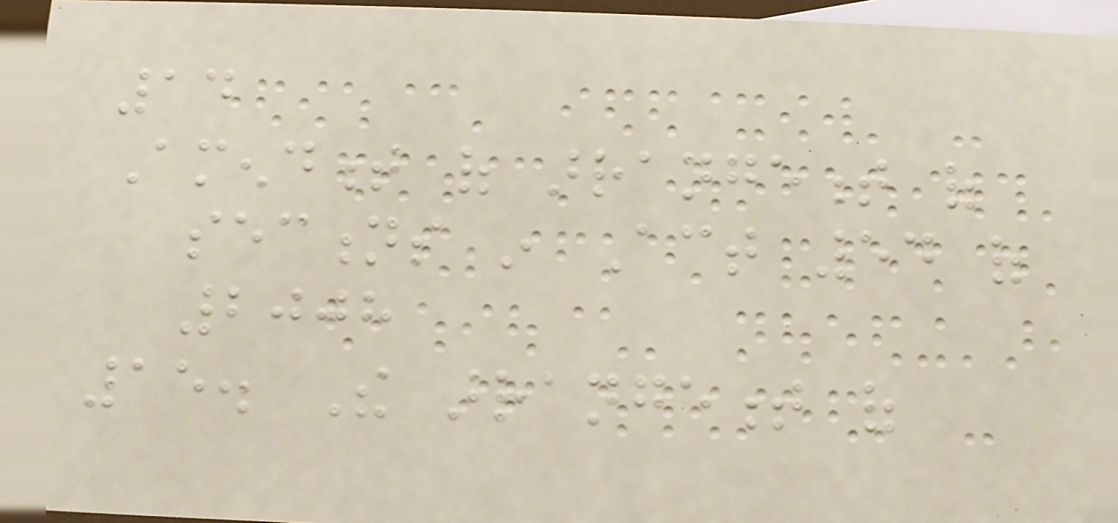14
Amendment of arrangement of
sections in Act 54 of
2008
15. The arrangement of
